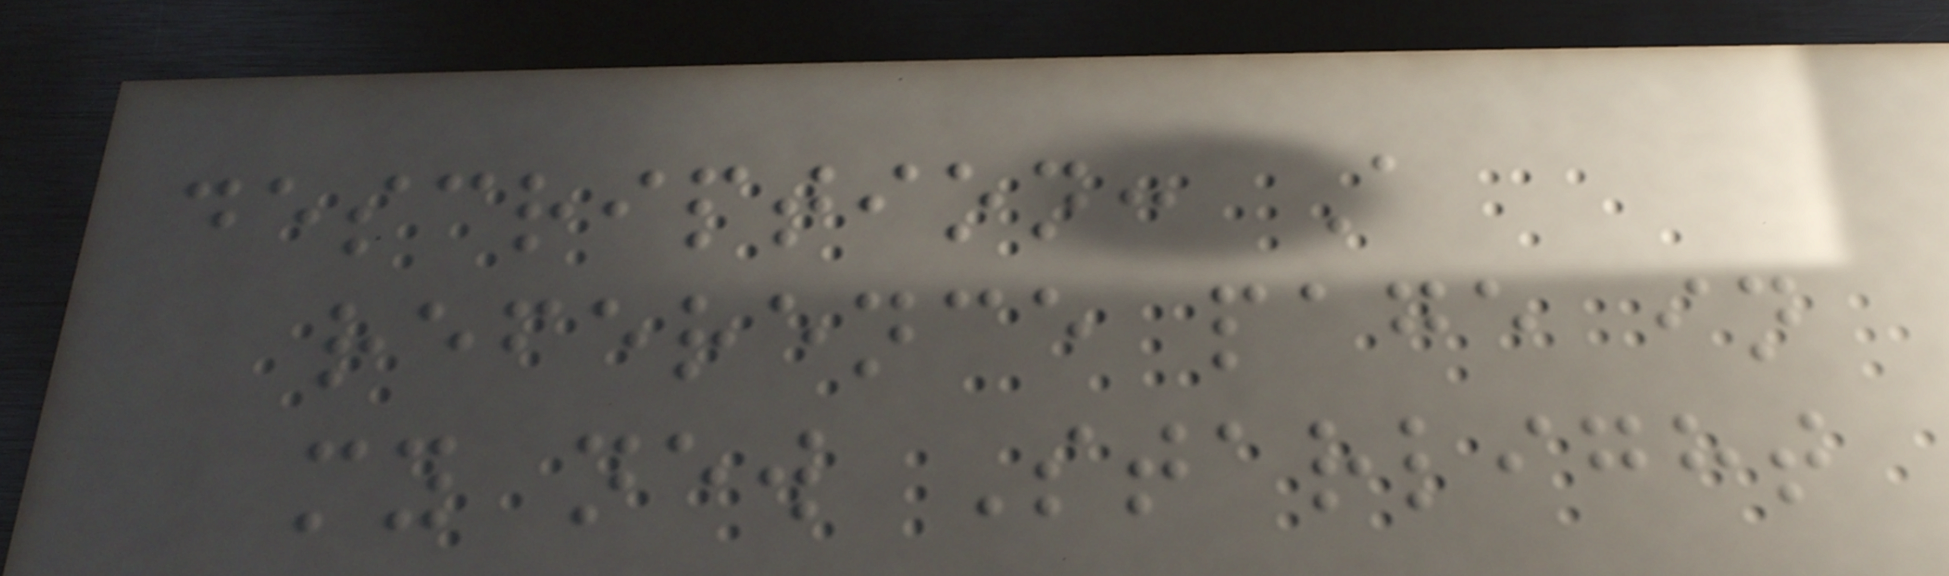description: A
reference page in
my new Starlight
